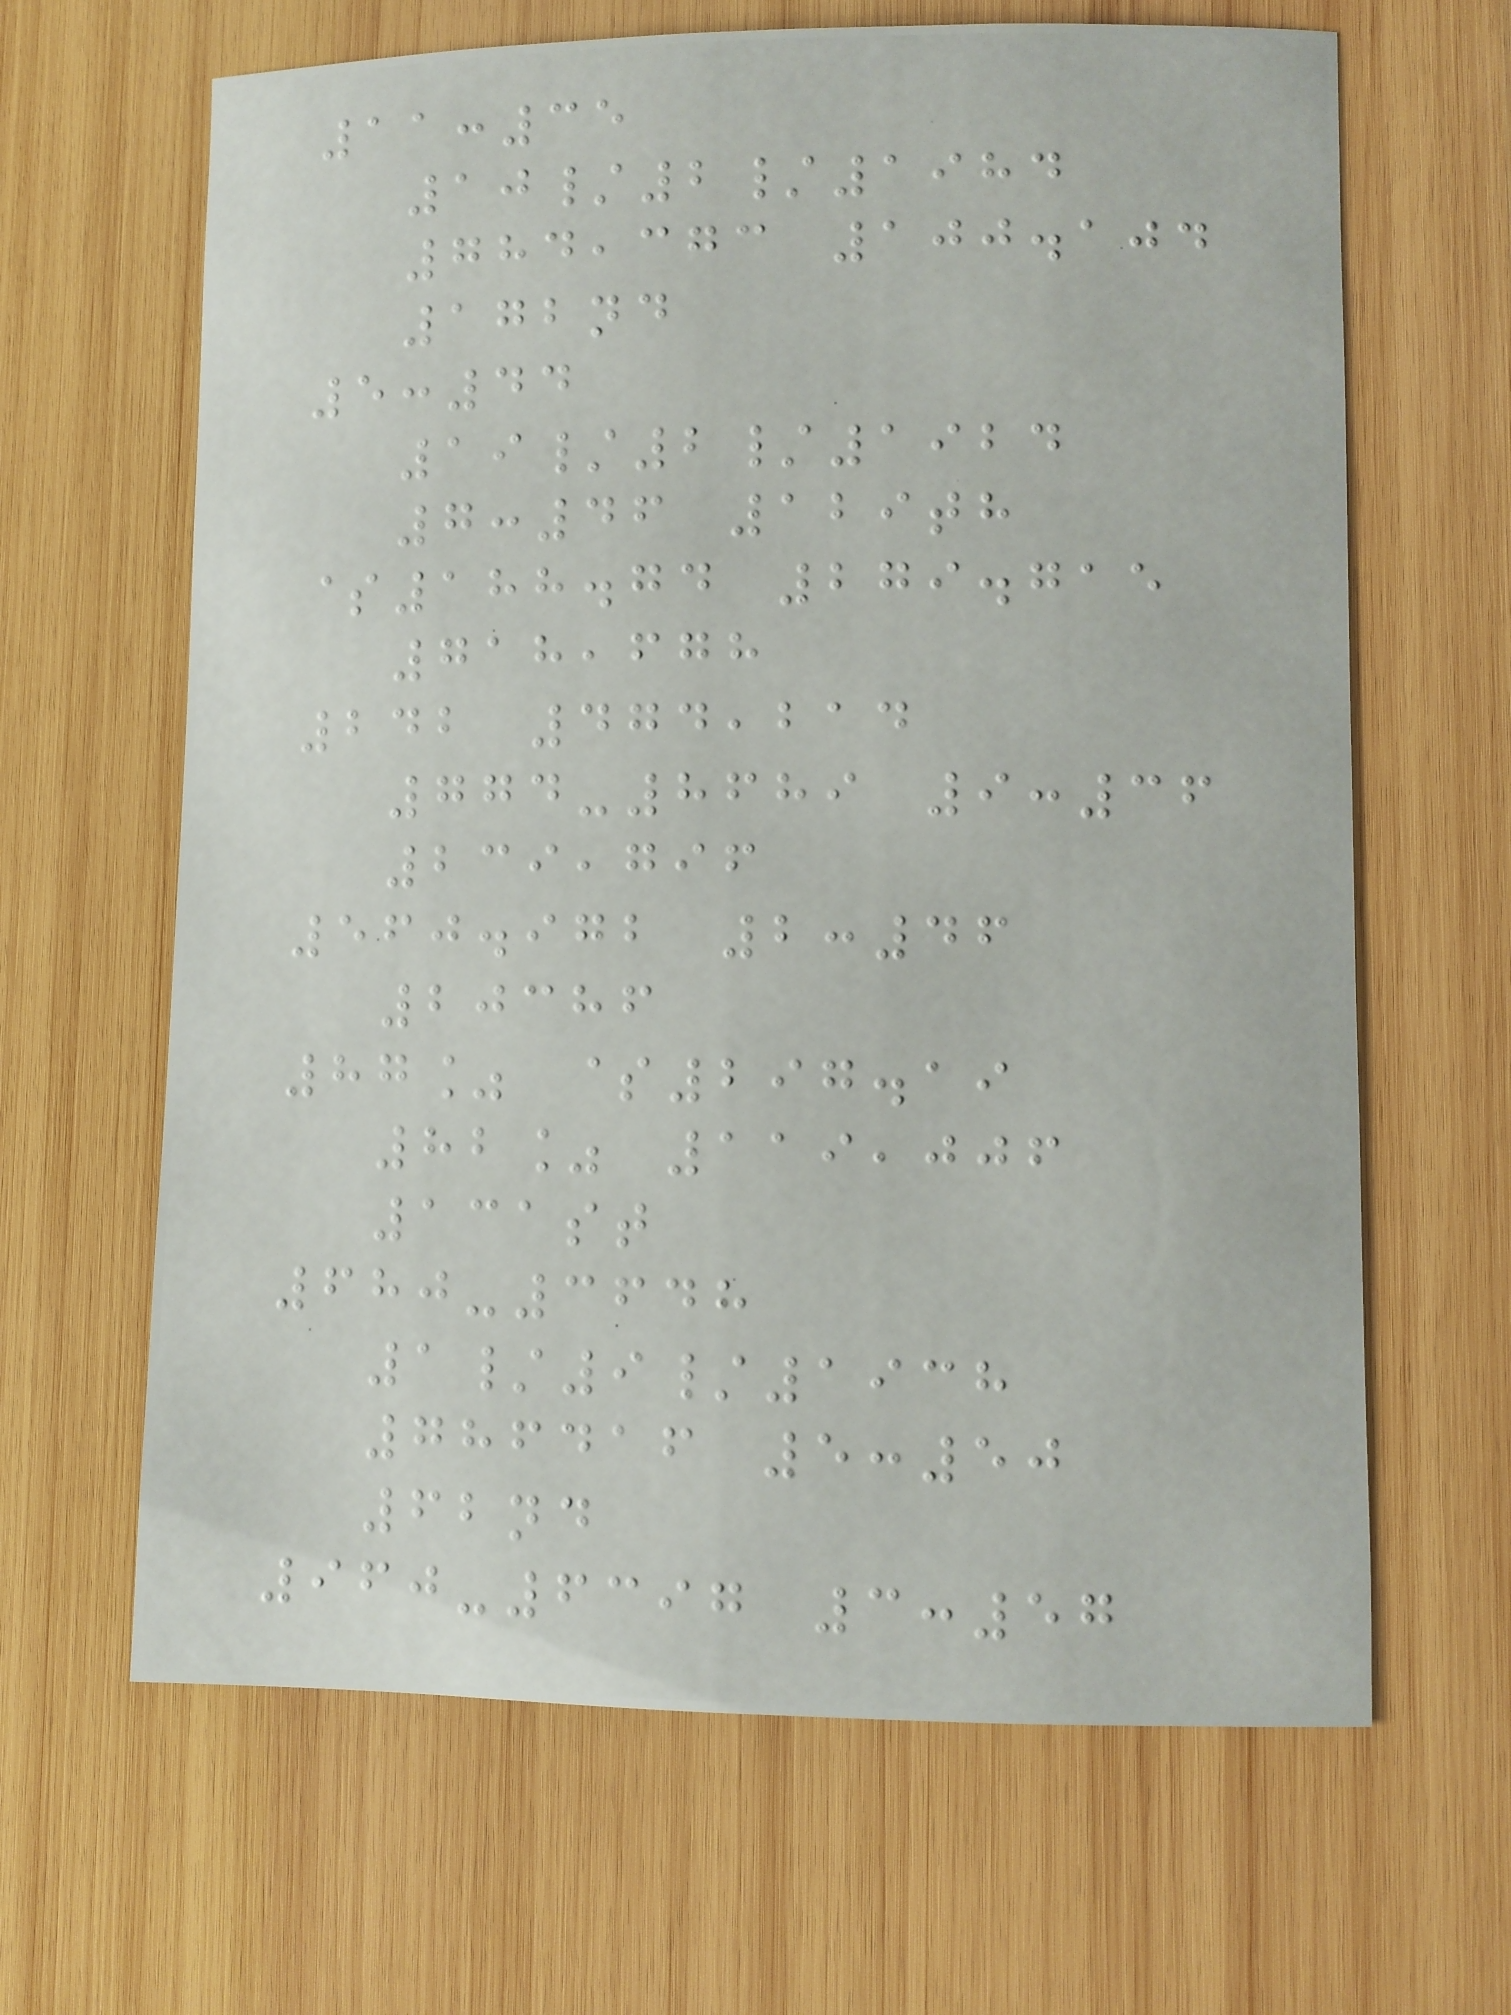11:35
10/2/1984
784,373 100.104
172nd
5:44
19/2/1924
7:46 129th
$188.74 279.715
718,678
242 474,214
774-8689 9:36
239,796
560.972 2:46
20386
87% $297.19
82% 119,006
131st
680-3648
1/9/1938
786416 5:50
62nd
960-6397 3:57
